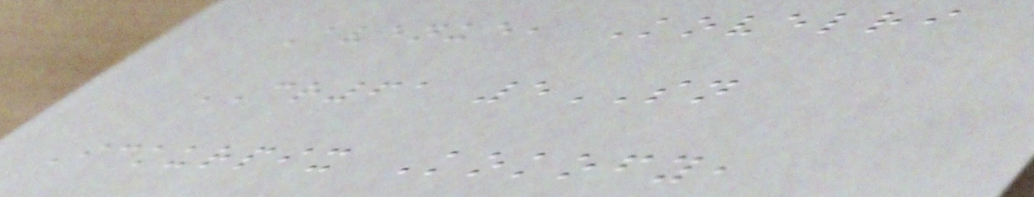Avenue, Kovelri
CR61 5SN
Ickurpix Kokofy,
